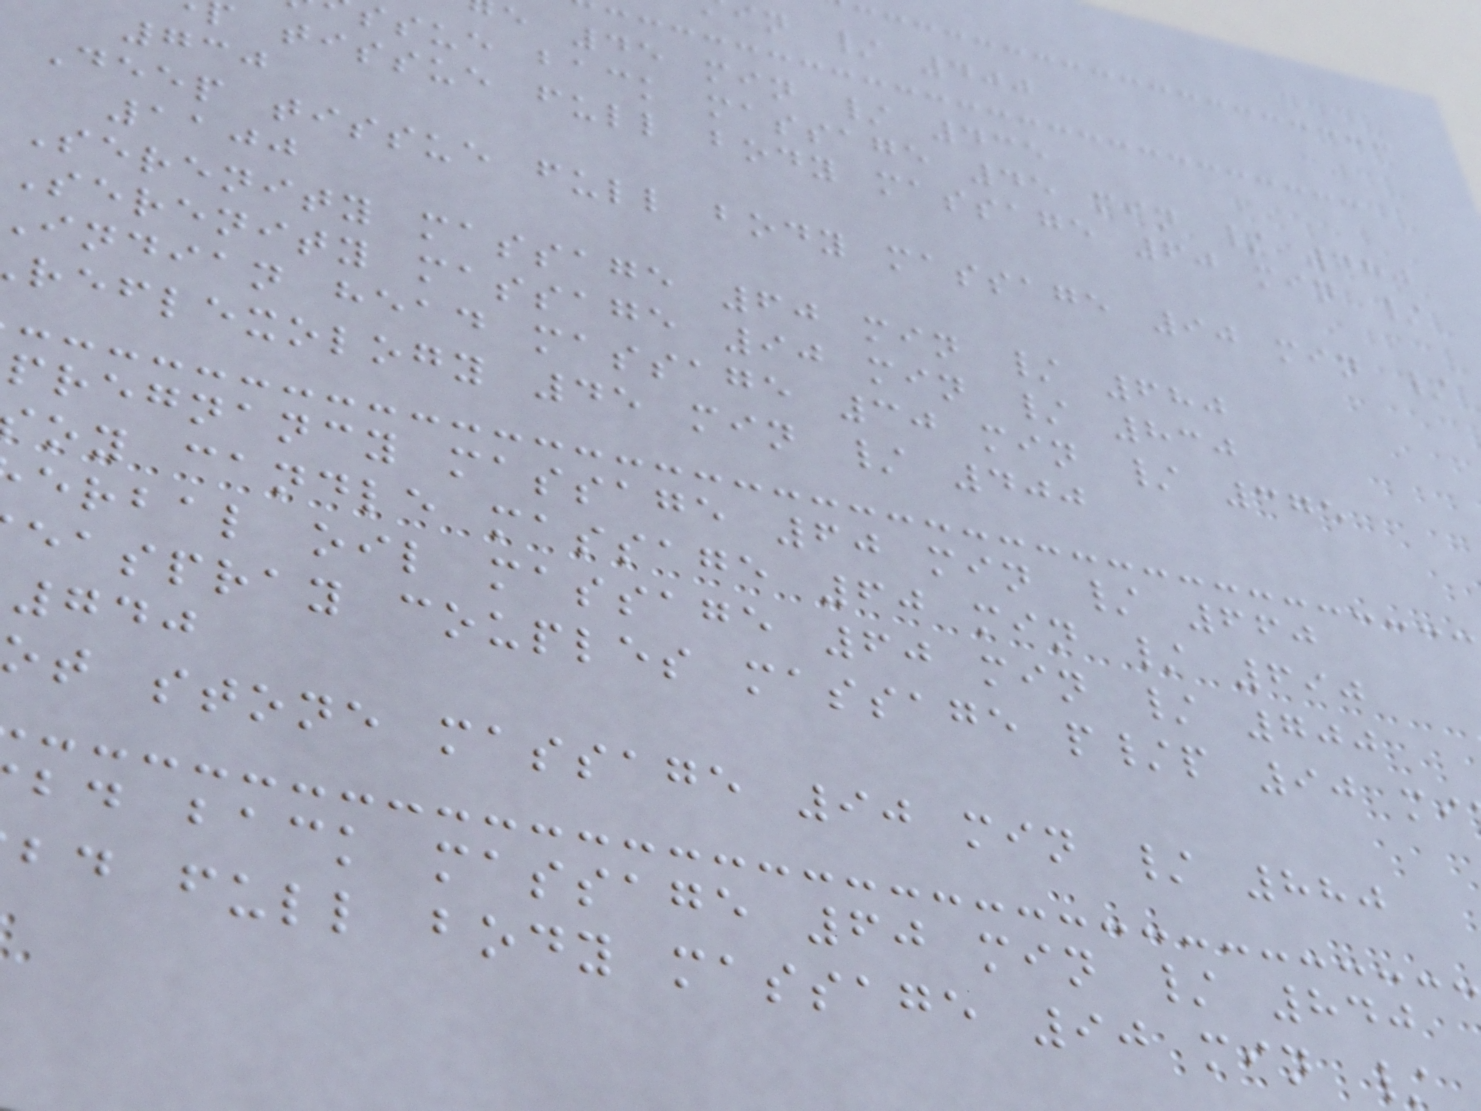in / 400
e 45 min / 435
ssue back massage 45 min / 480
tissue full body massage 60 min /
730
Deep tissue full body massage 90 min /
1100
Serenity massage 60 min / 680
Serenity massage 90 min / 830
indian head massage 30 min / 375
reflexology 45 min / 400
pregnancy massage 60 min / 660
oy candle massage 60 min / 690
erbal oil massage 60 min / 700
easpray couples massage p/p 90 mi
740
ot stone massage 90 min / 880
bd back massage 60 min / 840
bd full body massage 90 min /
